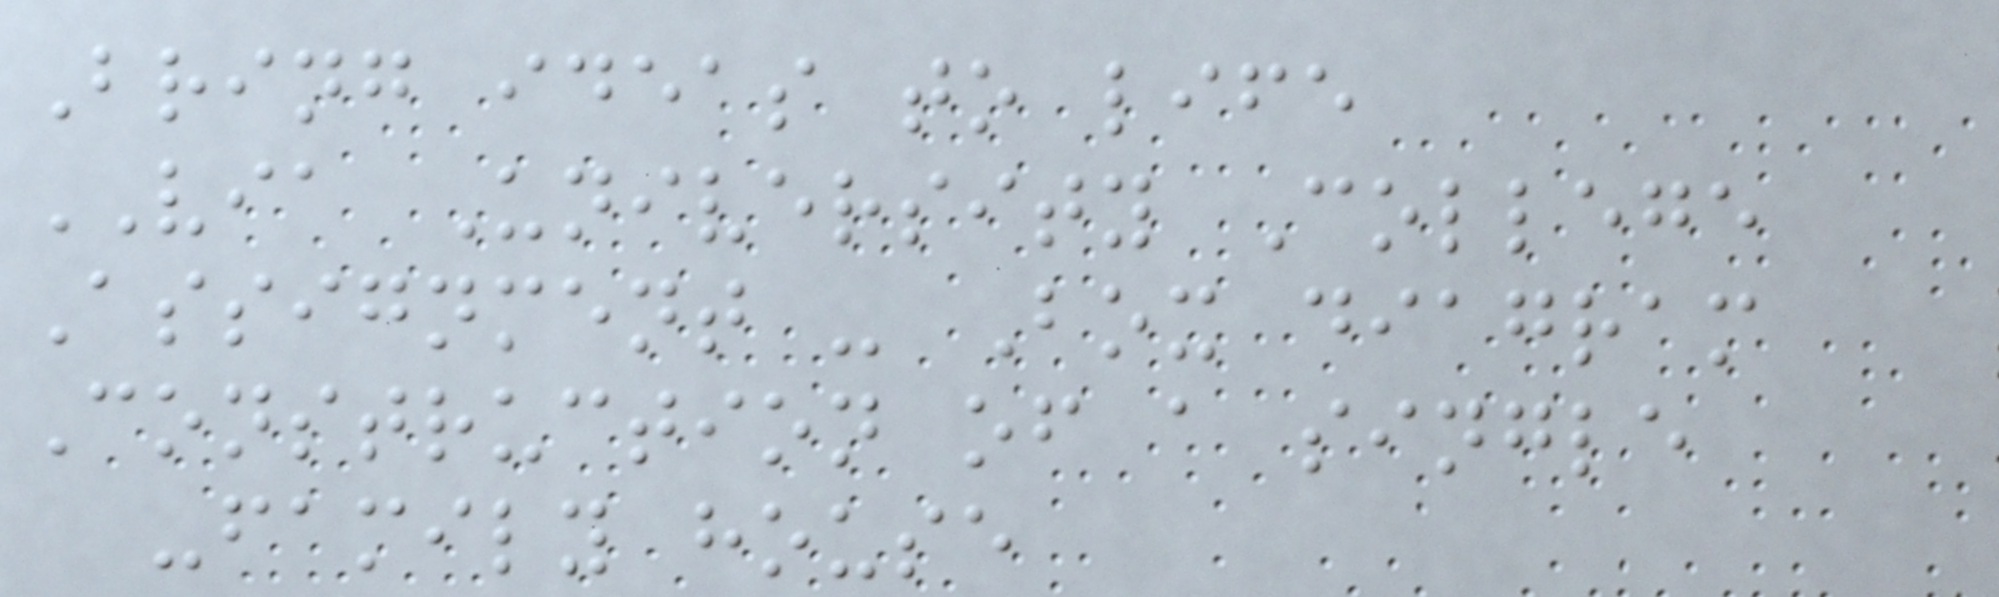Bring ideas to life
VIA University College
Assignment - Box diagram
Construction of a single
-family house
